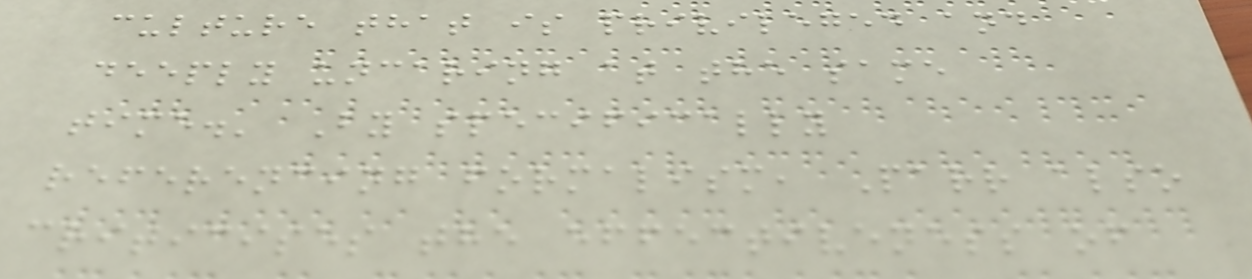culture that is privileged and
deeply uncaring at the same
time.' By specifically
referencing formalism, Parr also
criticises the effectiveness of
